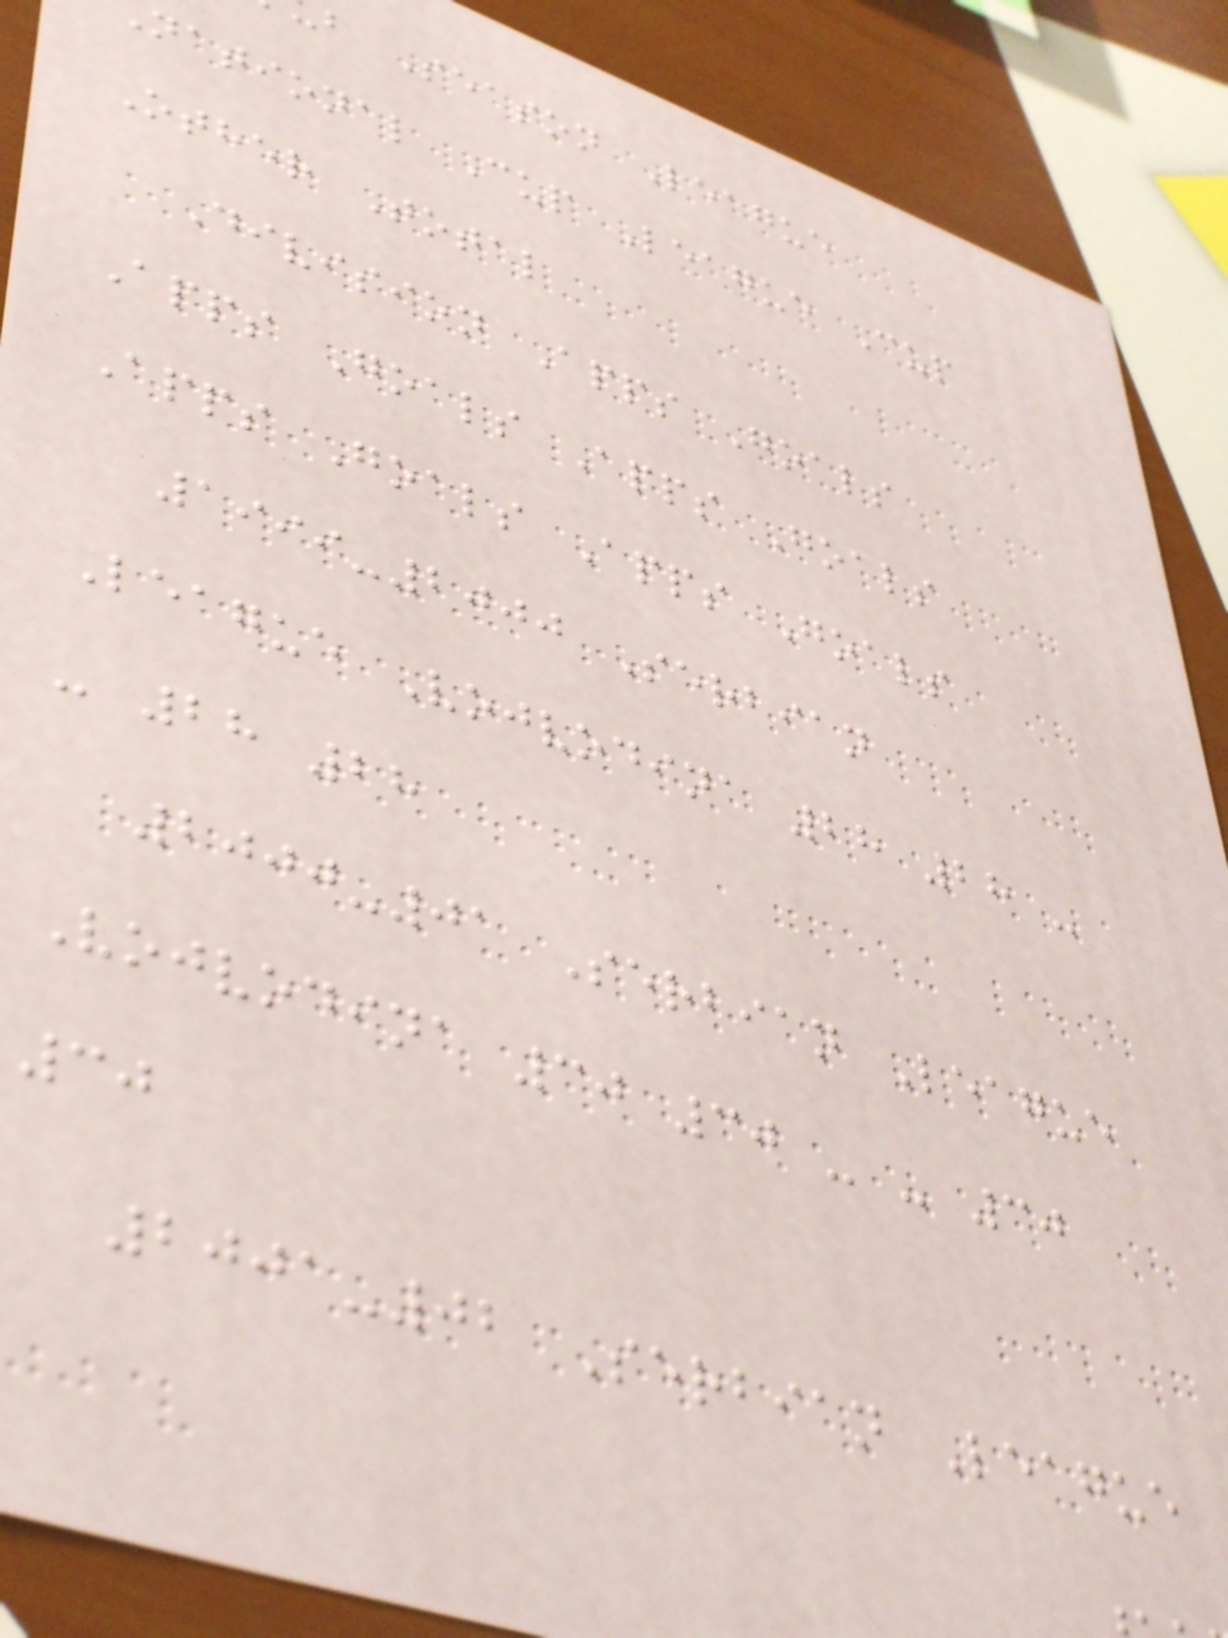b Season League
national Cup League Cup
Other Total
Division Apps Goals
Apps Goals Apps Goals
Apps Goals Apps Goals
1999-2000 Serbian
League Vojvodina 28 28 -
- 28 28
2000-01 Serbian League
Vojvodina 30 30 - - 30
30
2001-02 Serbian League
